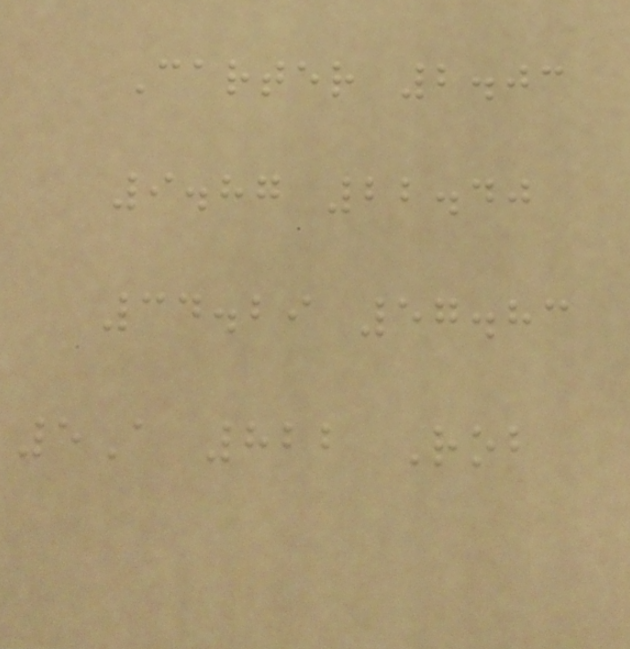Carter 2.03
9.87 22.40
34.29 57.83
5A 822 Rob
